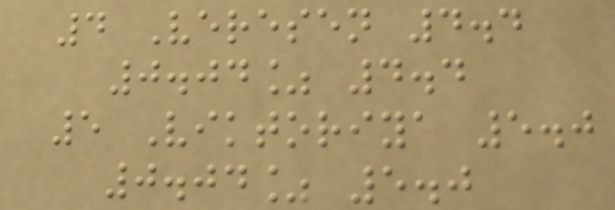4 Veresen 4.4
0.04% 4.4
5 Viktoriya 5.0
0.04% 5.0
